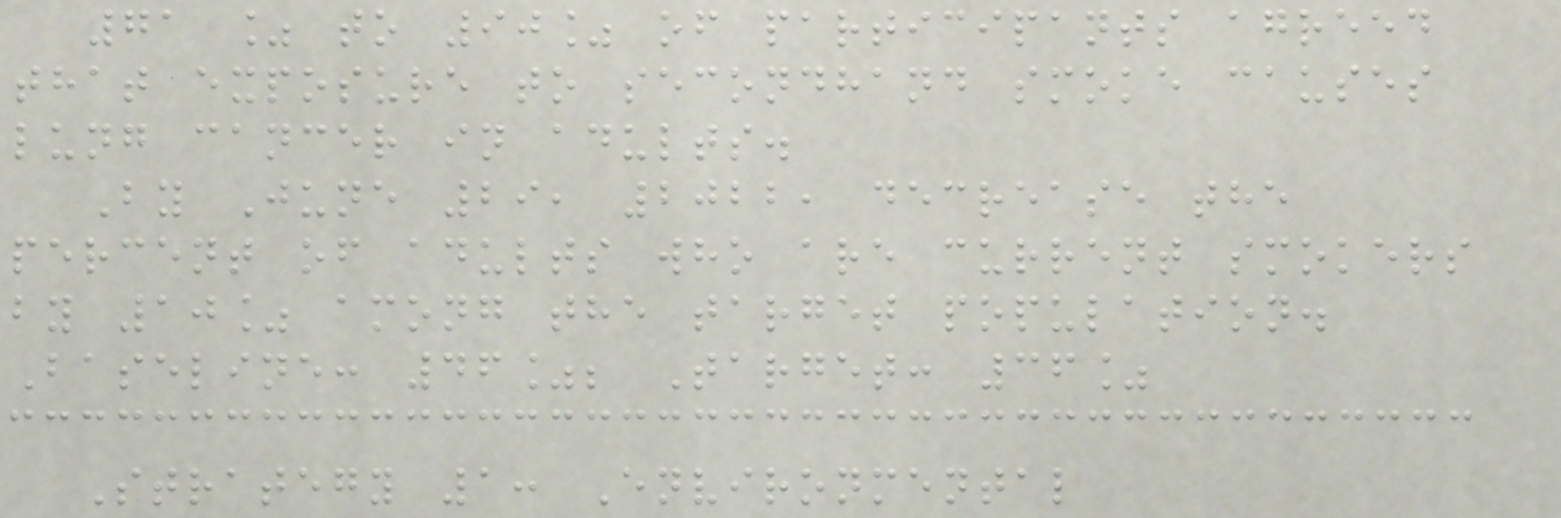71 % to 90% of participants agreed
that exposure to secondhand smoke causes
lung cancer in adults.
By June 29, 2022, decrease the
percent of adults who are current smokers
by 10% among the target population.
Baseline: 46%; Target: 36%
Strategy 1: Environmental
